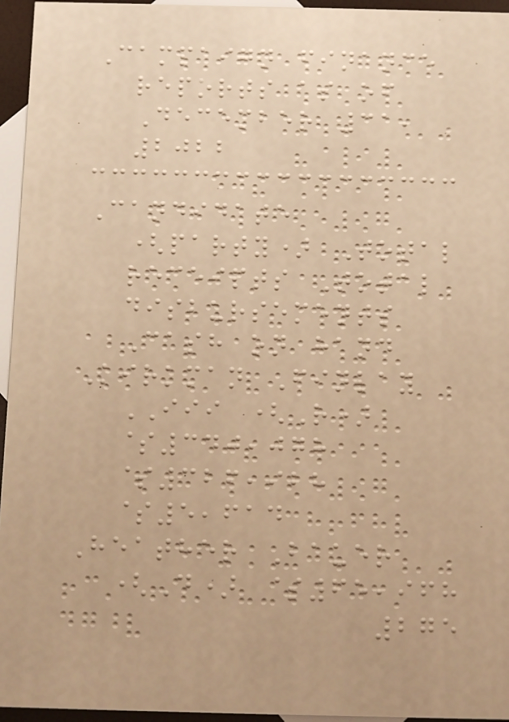Campaign finance
reports as of
December 31,
2022
Candidate
(party) Total
receipts Total
disbursements
Cash on hand
Kirkman Finlay
III (R)
$340,078
$326,928
$5,614
Heather Bauer
(D) $65,968
275
